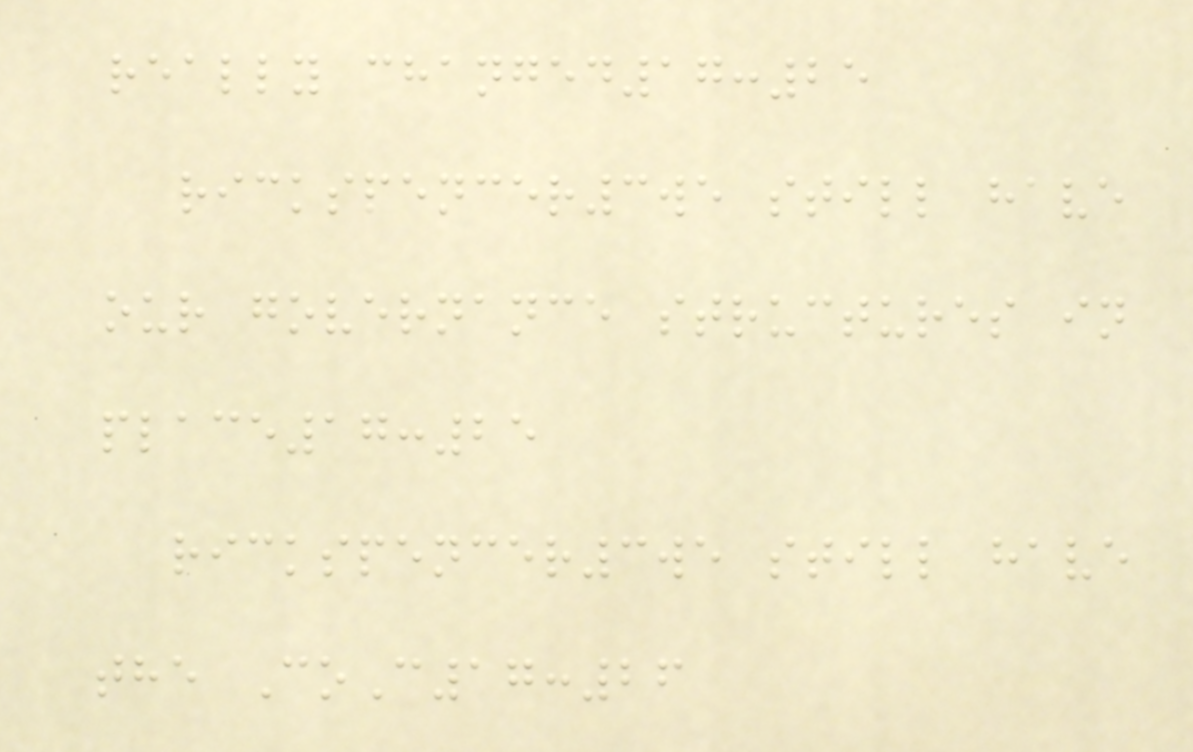really changed17:25
rickspencer3we still have
our governance structures in
place17:25
rickspencer3we still have
the CoC17:26
